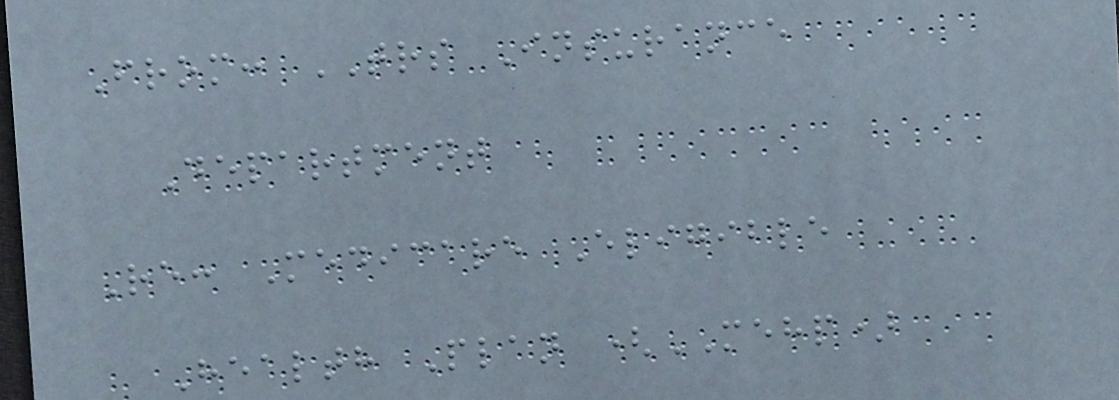From: TRS Insurance
Department
Re: Medicare Eligible
Health Plan (MEHP)
